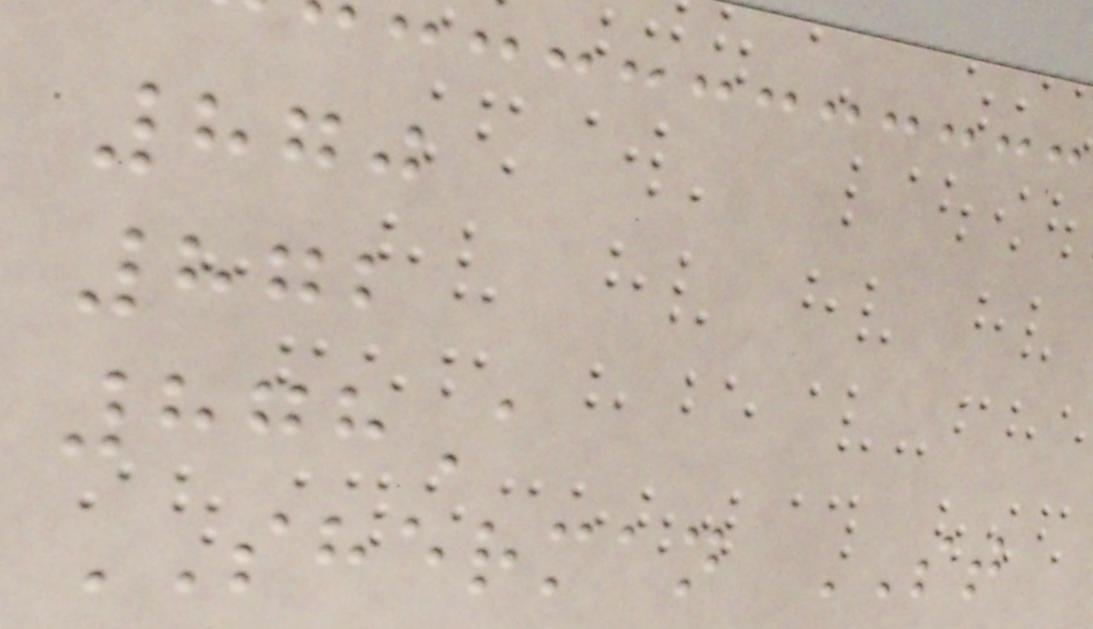870
872
878A
SHERMAN ST
